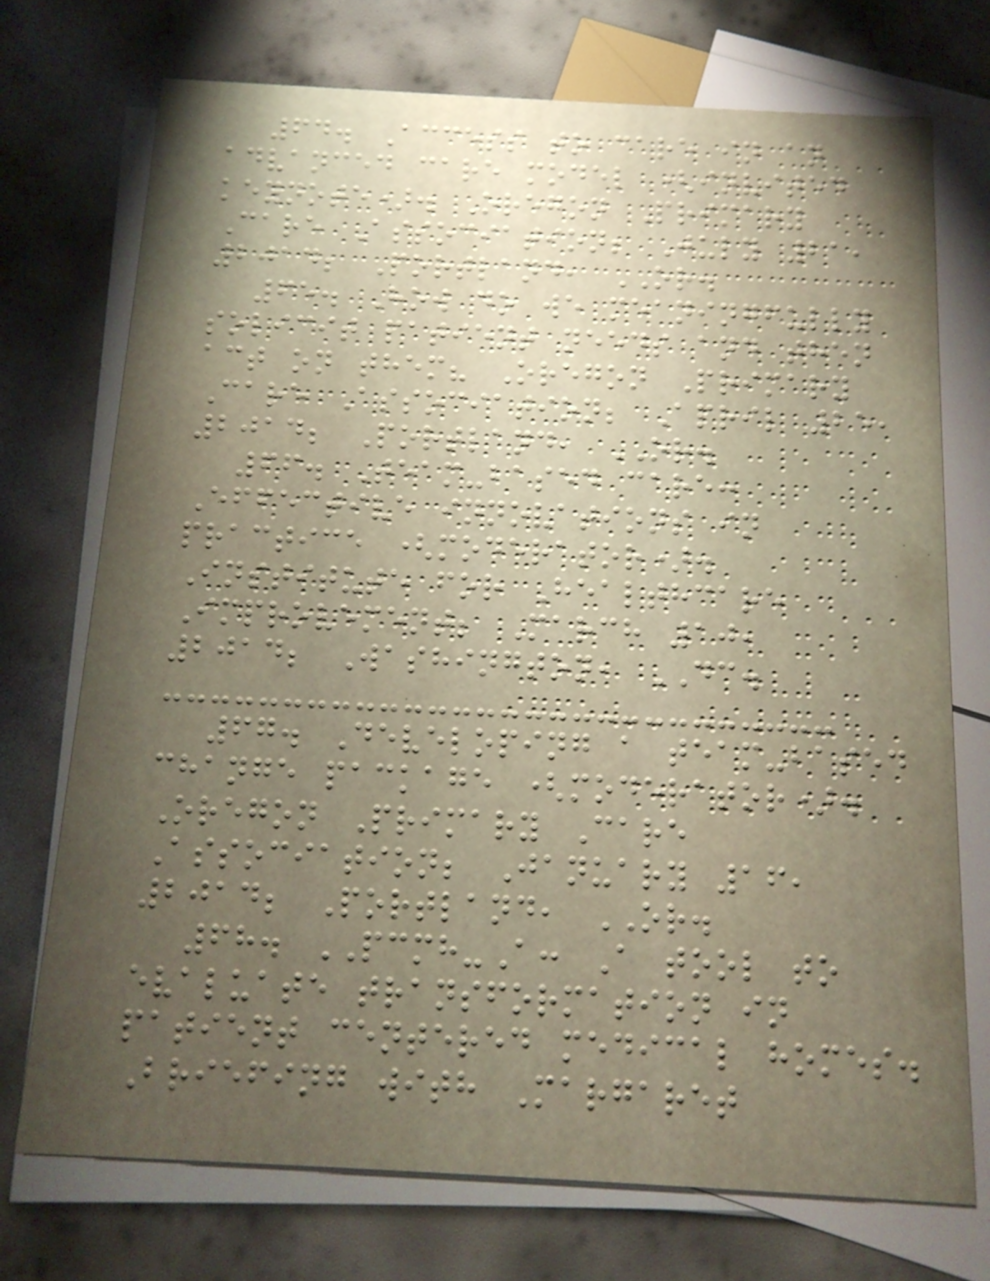64. Access to care in an
advanced care model (invited
keynote). Oregon Primary
Care Association; July 21,
2014; Portland, OR.
65. How do we meaningfully
solicit patient needs and then
act on them? Oregon Primary
Care Association; April 25,
2014; Portland, OR.
66. Team-based care:
Effective innovations in
practice (moderator).
Institute for Healthcare
Improvement; March 10,
2014; Washington, DC.
67. Developing a team-based
change package (moderator).
Oregon Primary Care
Association; January 16,
2014; Portland, OR.
68. PCMH-A: A tool to
evaluate transformation in
patient centered medical homes.
Briefing with Margaret
